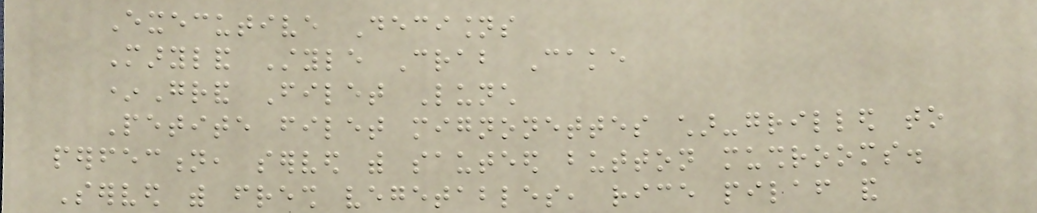Executive Decisions
Maryland Style Crab Cake
*Grand Filet Lunch
Petite filet mignonettes char-grilled to
perfection, served with sauteed button mushrooms.
Served with fresh vegetables, rice pilaf and
